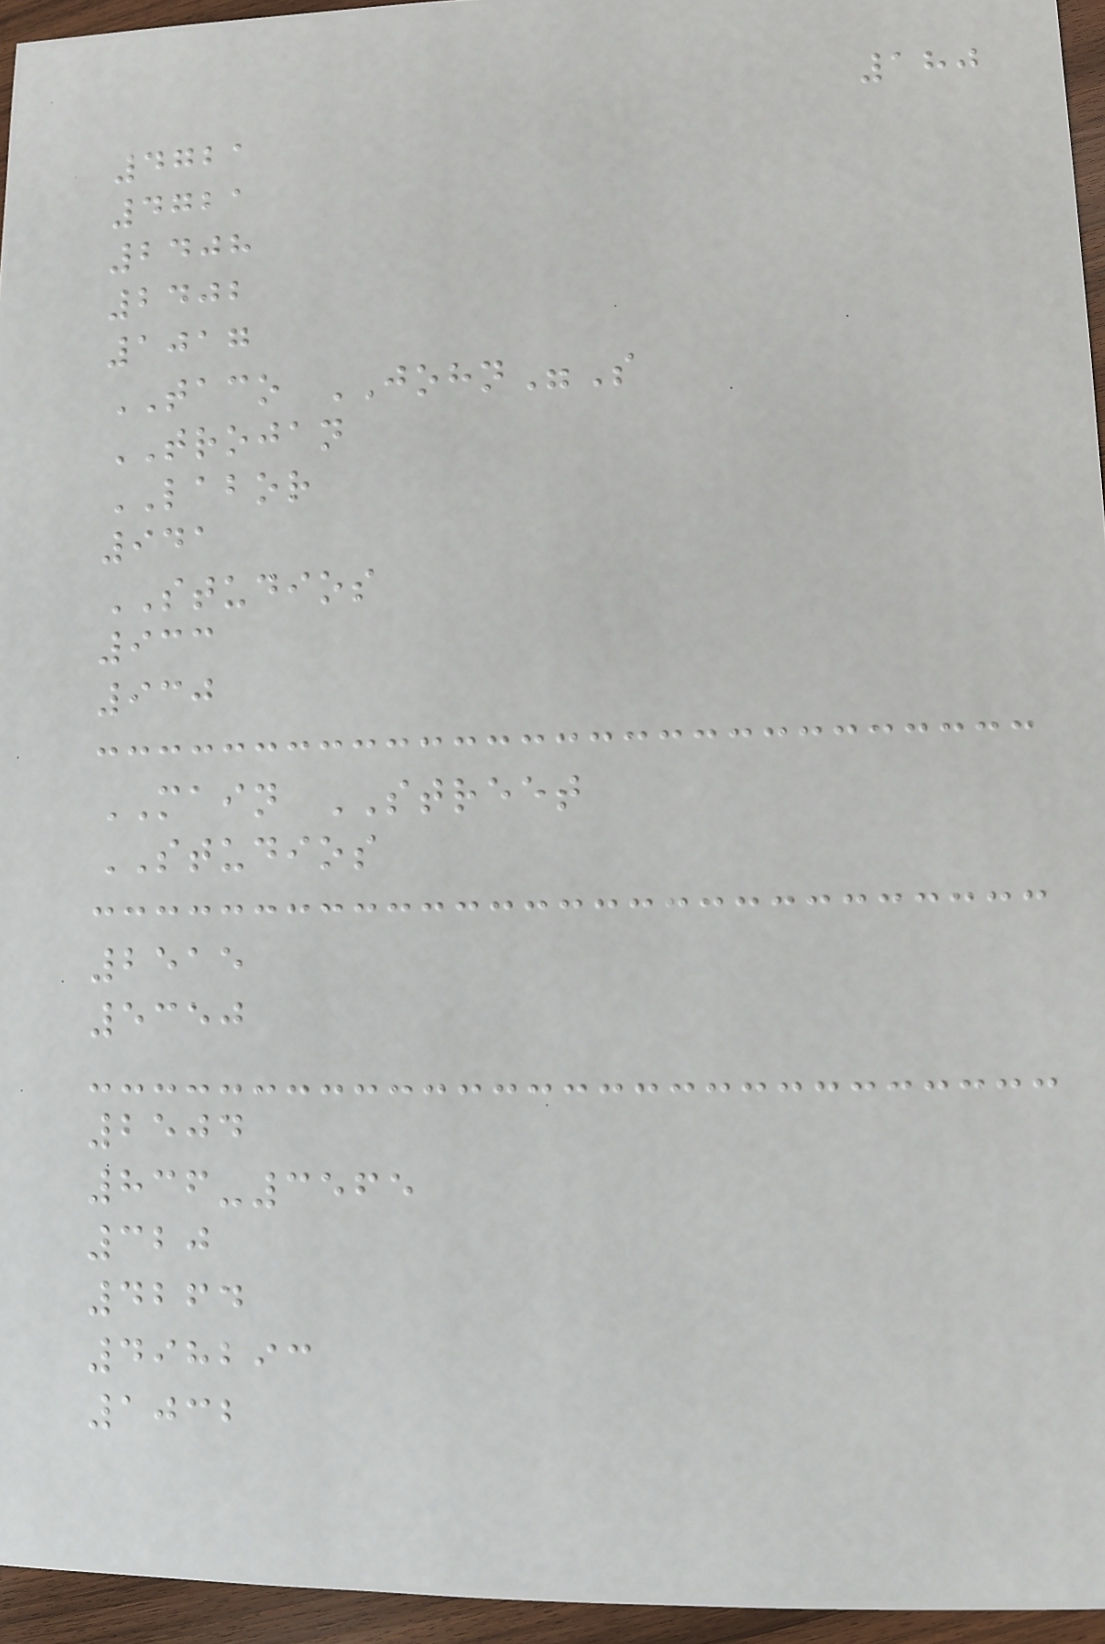180
4721
4721
2408
2402
1017
TACO JOHN"S
TROJAN
LABOR
941
STUDIOS
933
930
MAIN STREET
STUDIOS
2515
5350
2504
836-3565
320
4264
498293
1032
